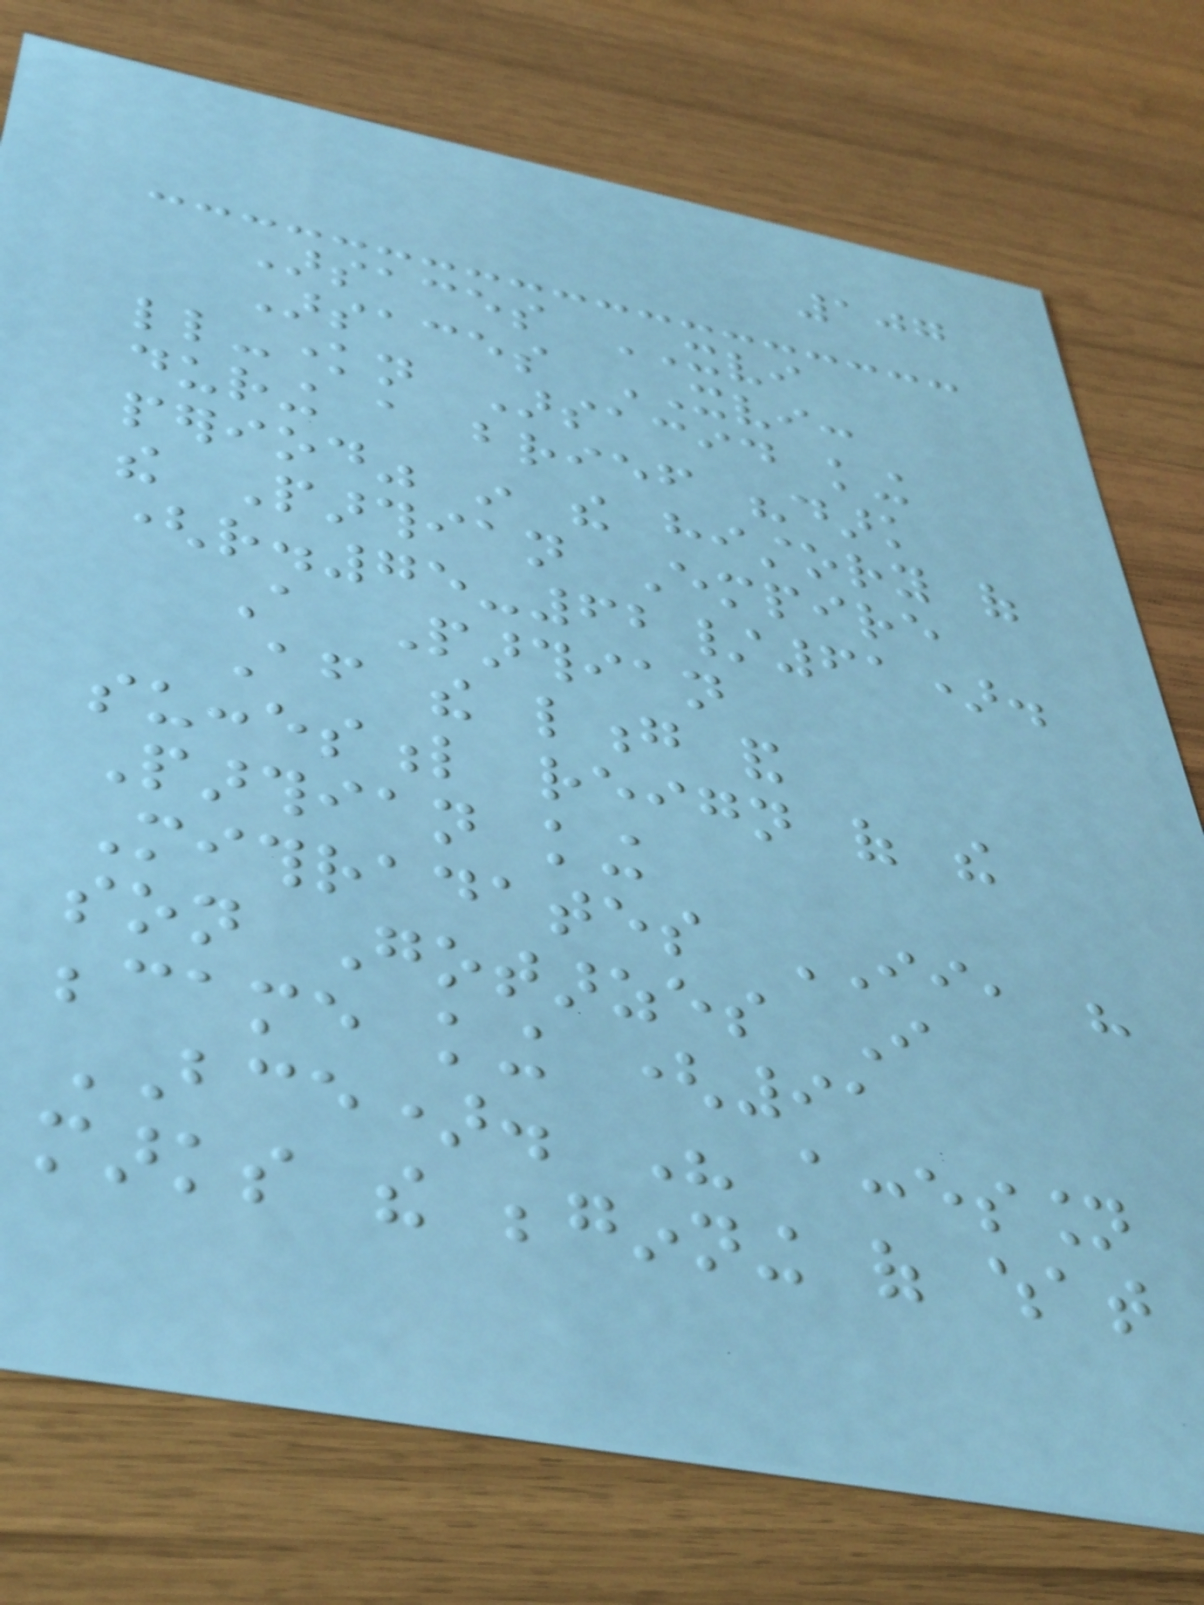107
Arsaces XVI
Arsaces XVI:
little-known Arsacid king
during a brief "dark
period" in the history of
the Parthian Empire
(r.75-62/61).
A Parthian
After the long and
succesful reign of the
Parthian king
Mithradates II, his
son Gotarzes I
became king (91
BCE). His accession
marks the beginning of what
